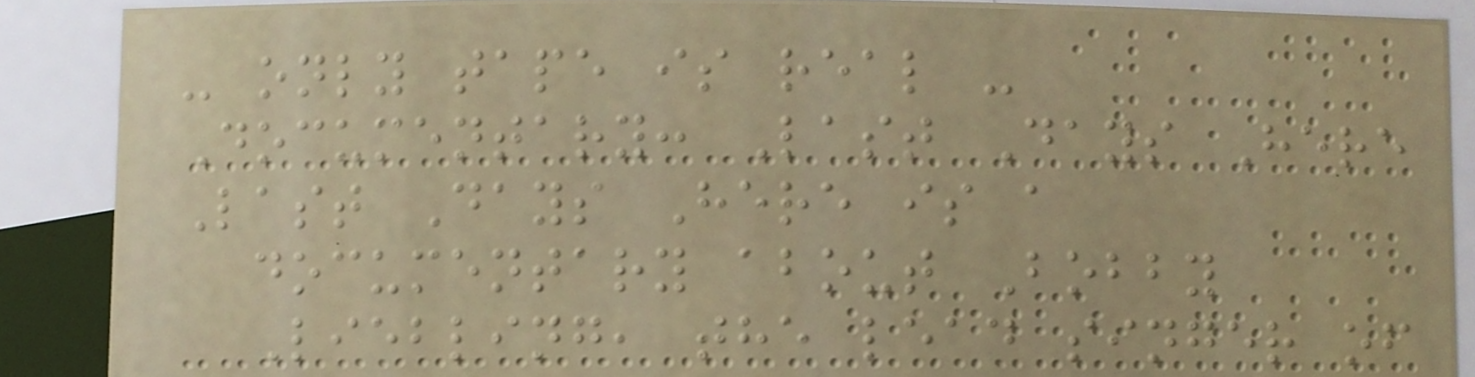- only tape is real -
Documentary: Last Days Here
Last Days Here is a
documentary about Bobby
Liebling, the lead singer of
